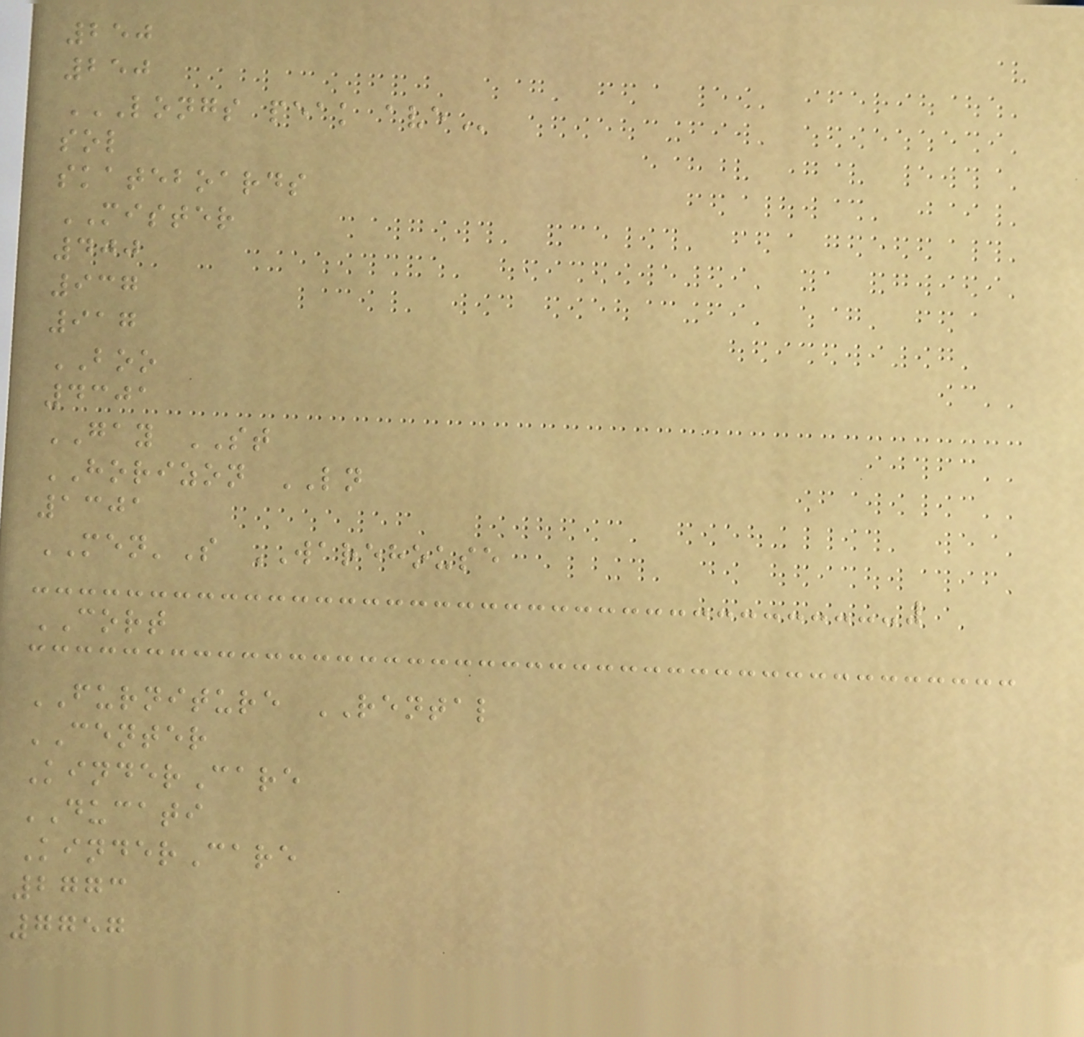250
250
LONGS PEAK AVE
sol
skateboards
MISTER
400
937
917
BOO
4301
GAY ST
HORIZON LN
1301
MEN'S WAREHOUSE
CORT
FURNITURE RENTAL
CENTER
KinderCare
DUCATI
KinderCare
2773
7757
